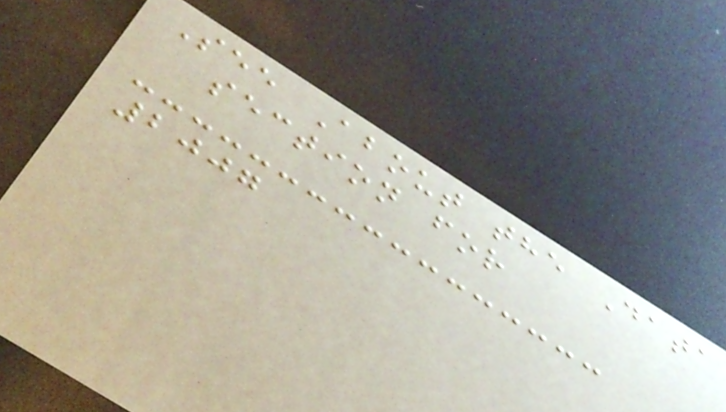See About the Data
section for
2007
